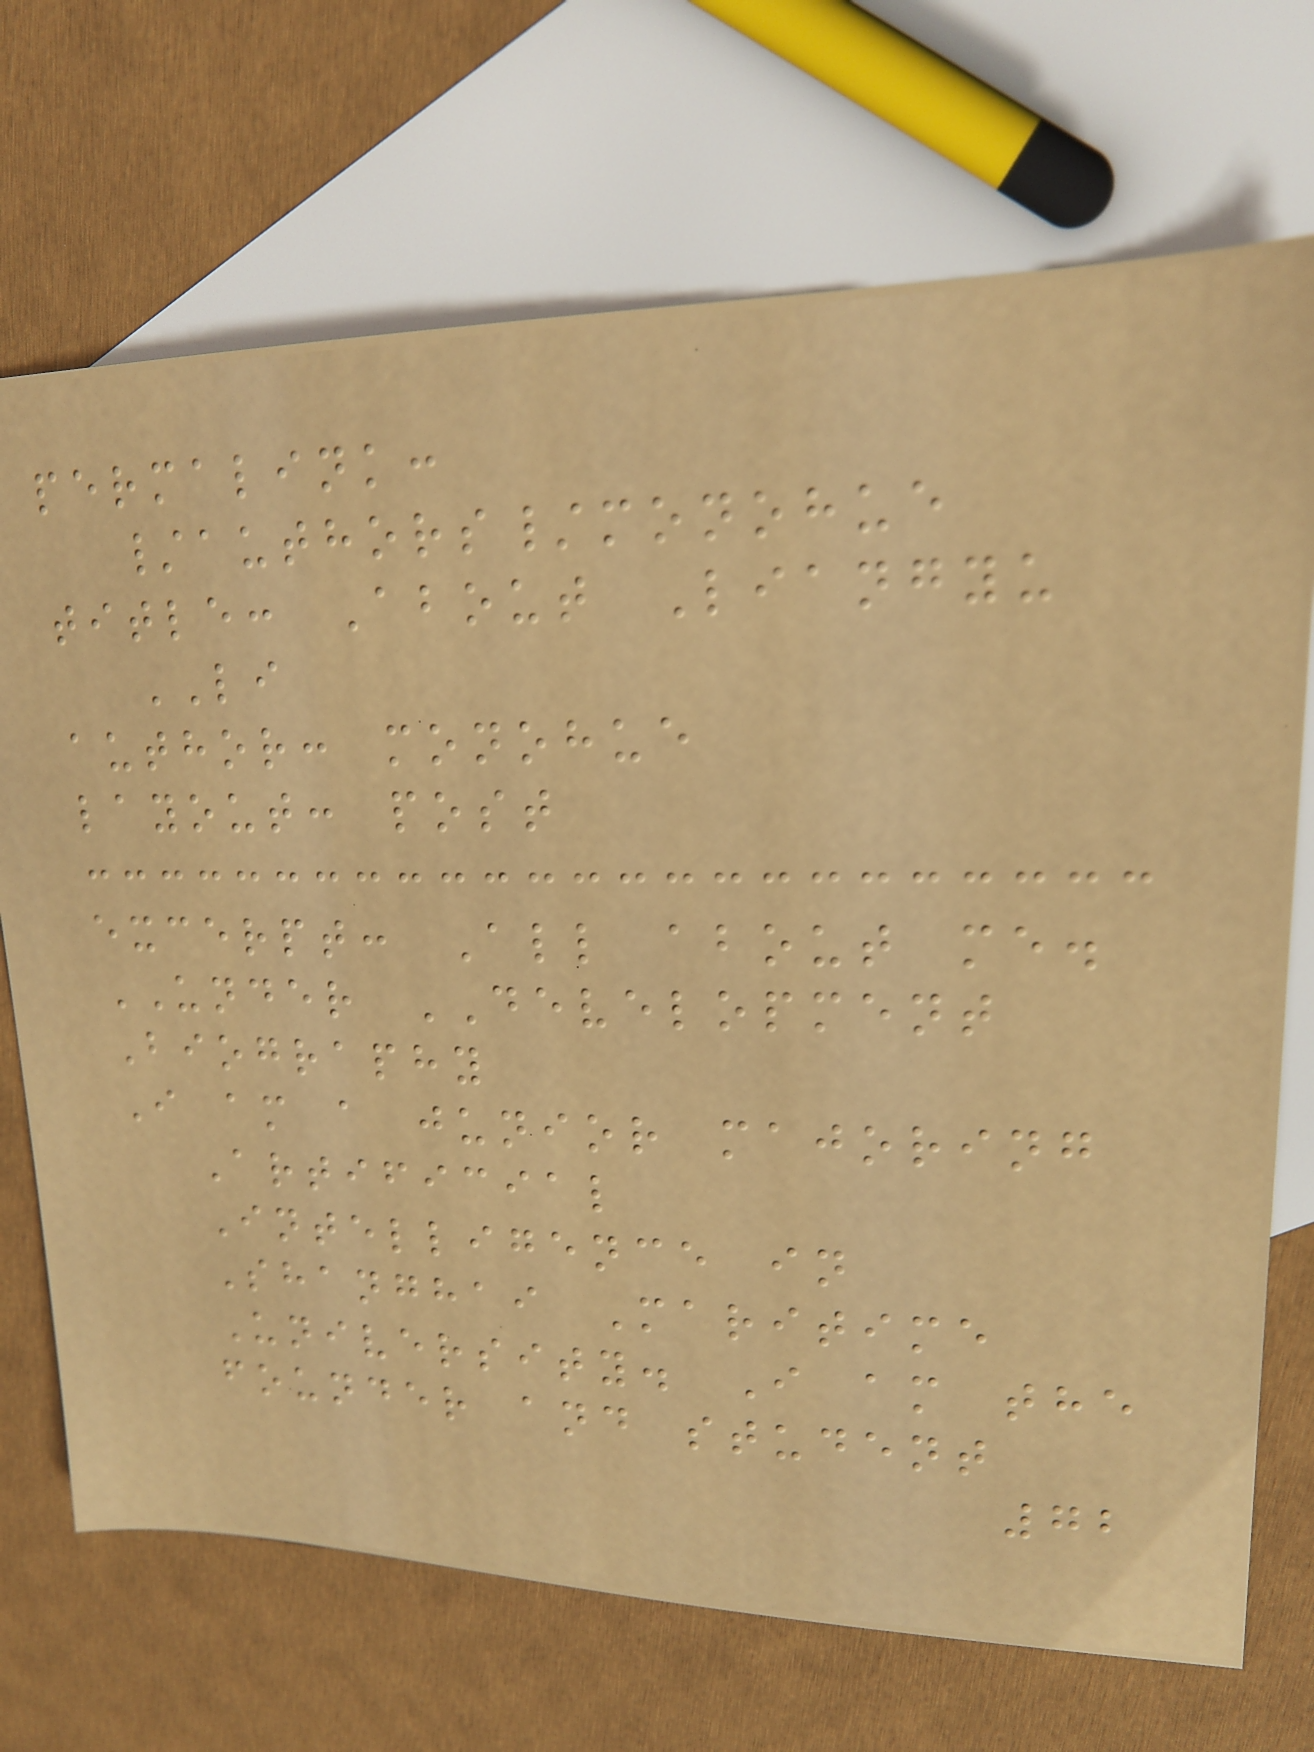permalink:
/authors/monohue
title: About Liangyu
LI
author: monohue
layout: post
excerpt: All about me.
UNDER DEVELOPMENT
Biography
I am a junior majoring
Artificial
Intelligence in
Shanghai Maritime
University. I am the
founder and student
72
